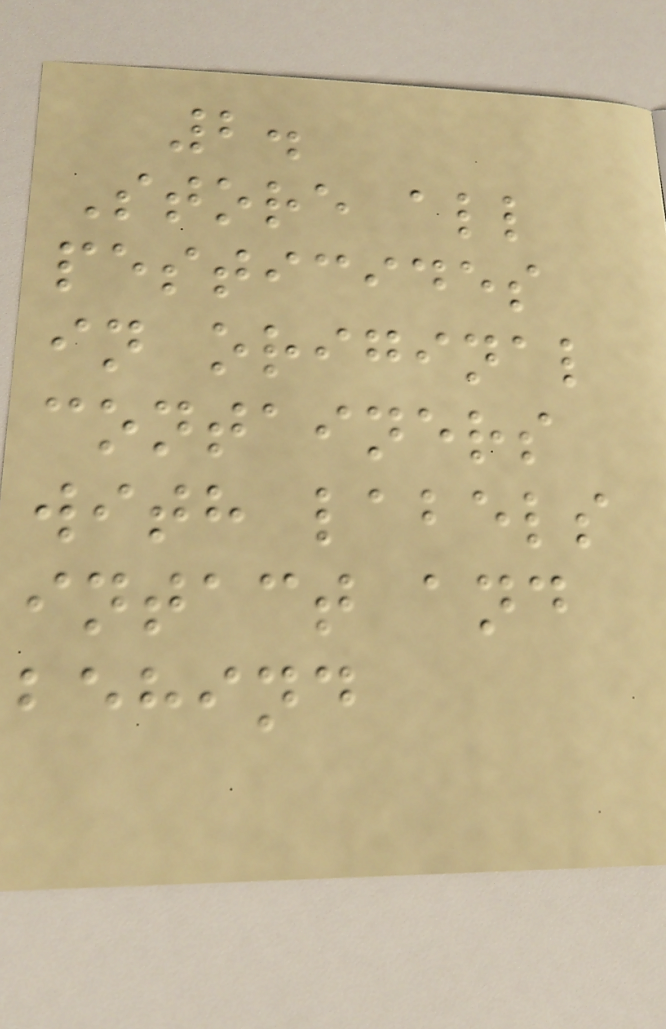2.
Store all
pesticides
in original
containers
with labels
intact and
behind
